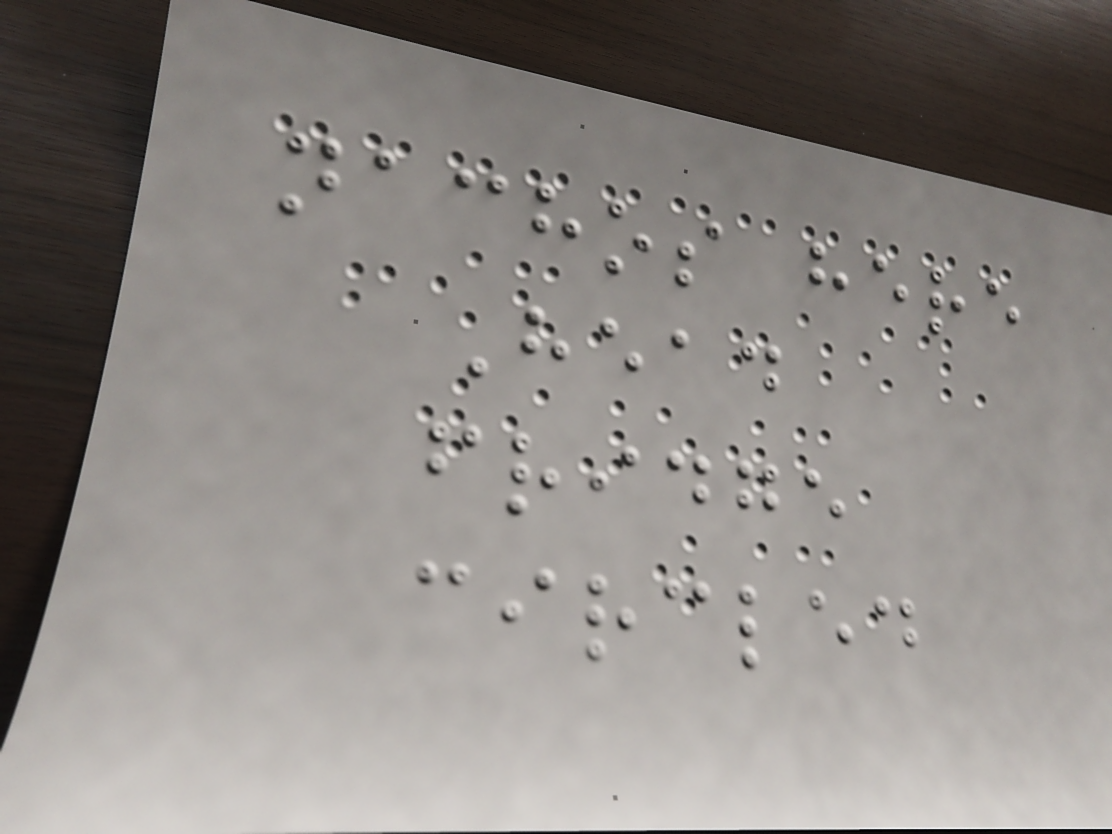nachos here
Head
fridge
circled
